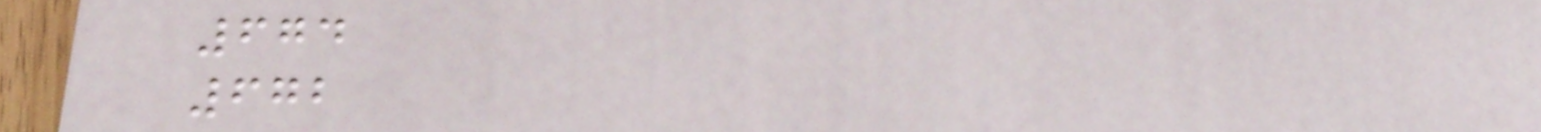674
672
